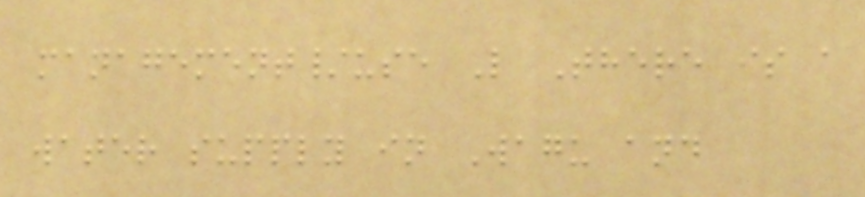management/use L There is a
water supply in Wagu and
